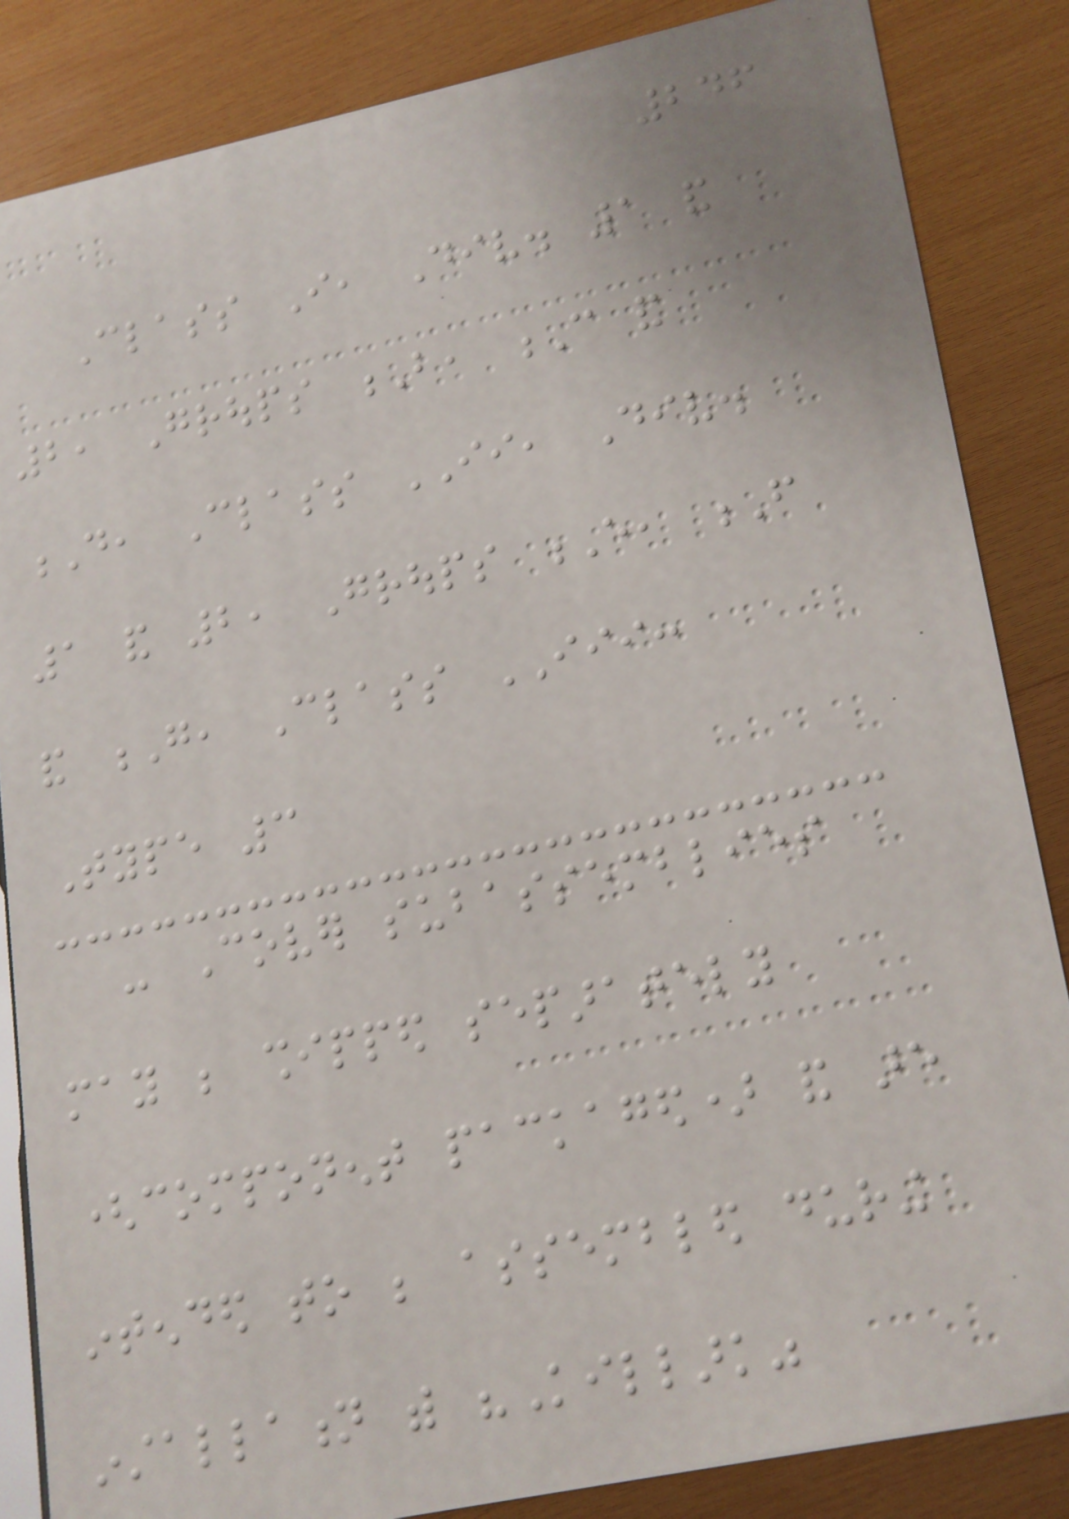246
Class I, Div. 1 and
2, Groups B, C and
D, Class II, Div.
1 and 2, Groups E, F
and G, Class III:
Type 3
- Cover subassemblies
may be shipped separately
(component packaged) and are
intended to be assembled during
installation with "Killark"
